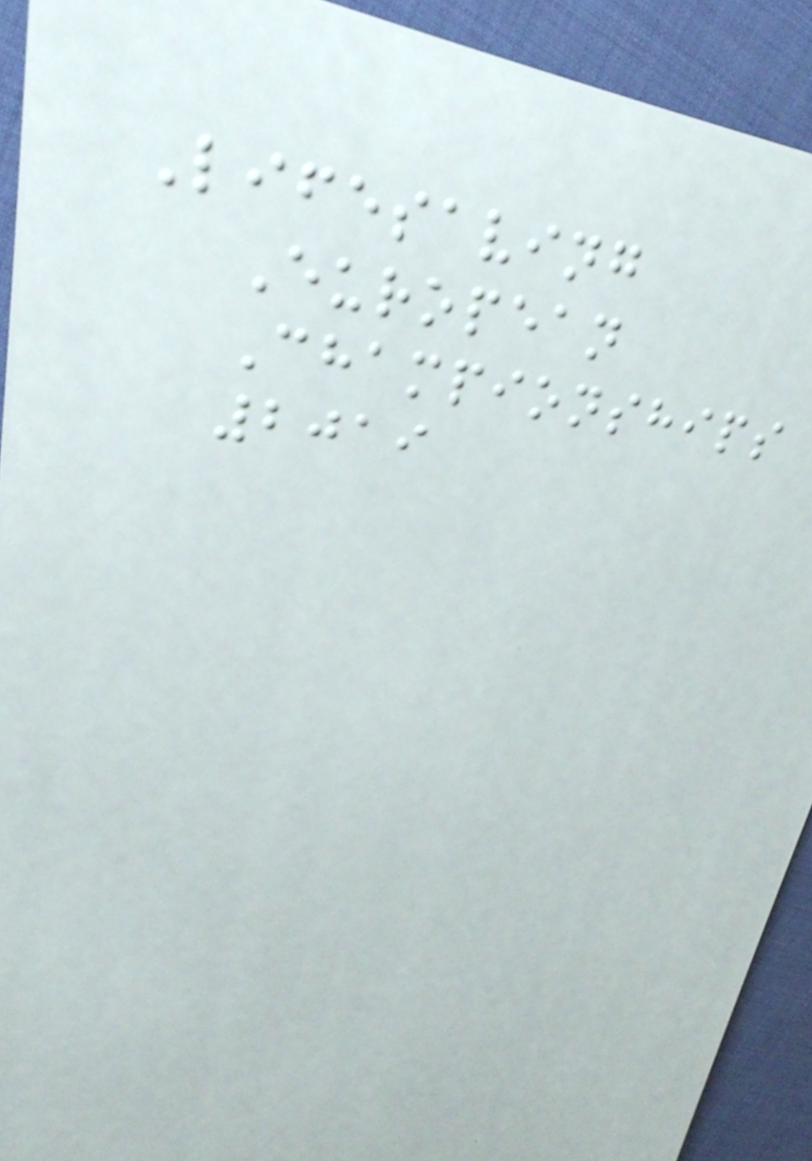Lifesaving
European
Championships
2019
